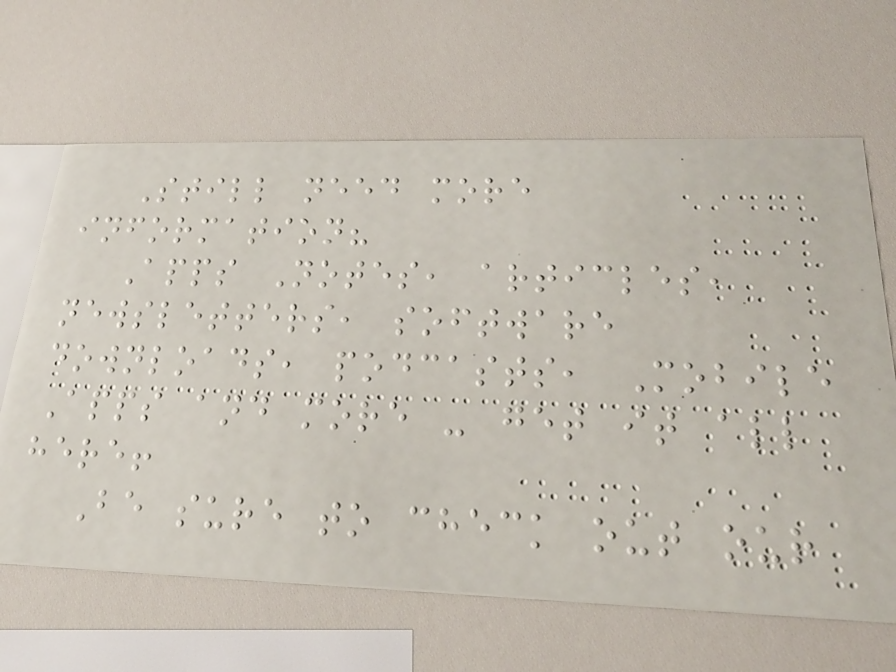Still need more
information?
Apps Notes, articles,
newsletters, software
downloads, podcasts, Mobile
Apps and more - get it all
here!
Be sure to check out our
